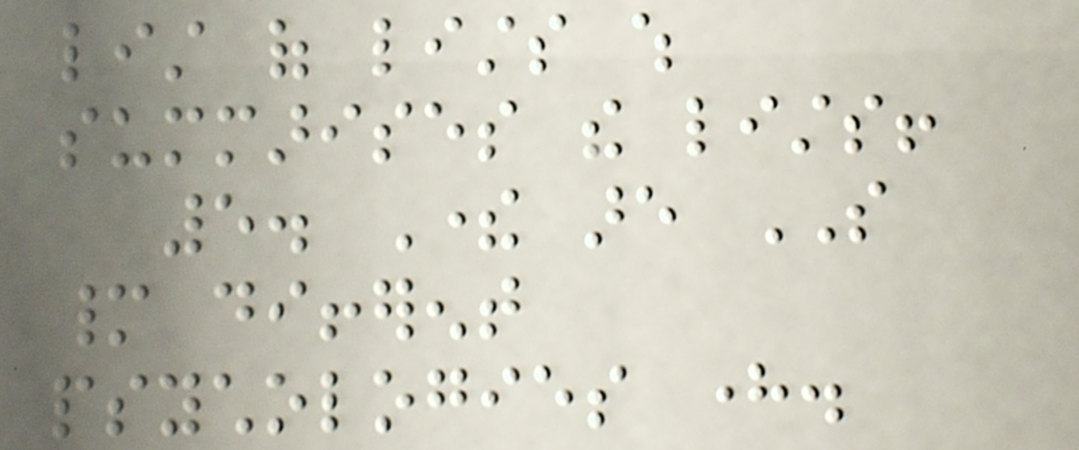list of lists which
summarises the lists!
5. There are SO
many different
psychologies here.
